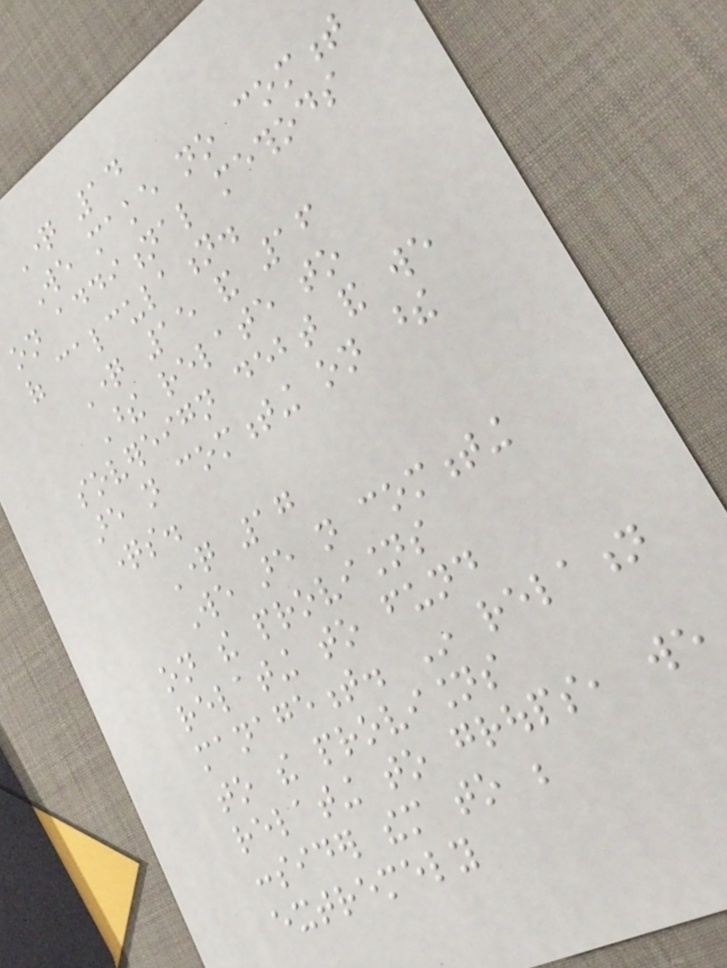Question 14
We make no comment
on additional methods
of calculation.
Question 15 and 16
These relate to
sovereign debt and we
are not commenting on these
questions.
Question 17
We are not commenting
on the provisions
relating to fund
management. In relation
to the provisions
relating to groups, we
consider them to be
extremely
